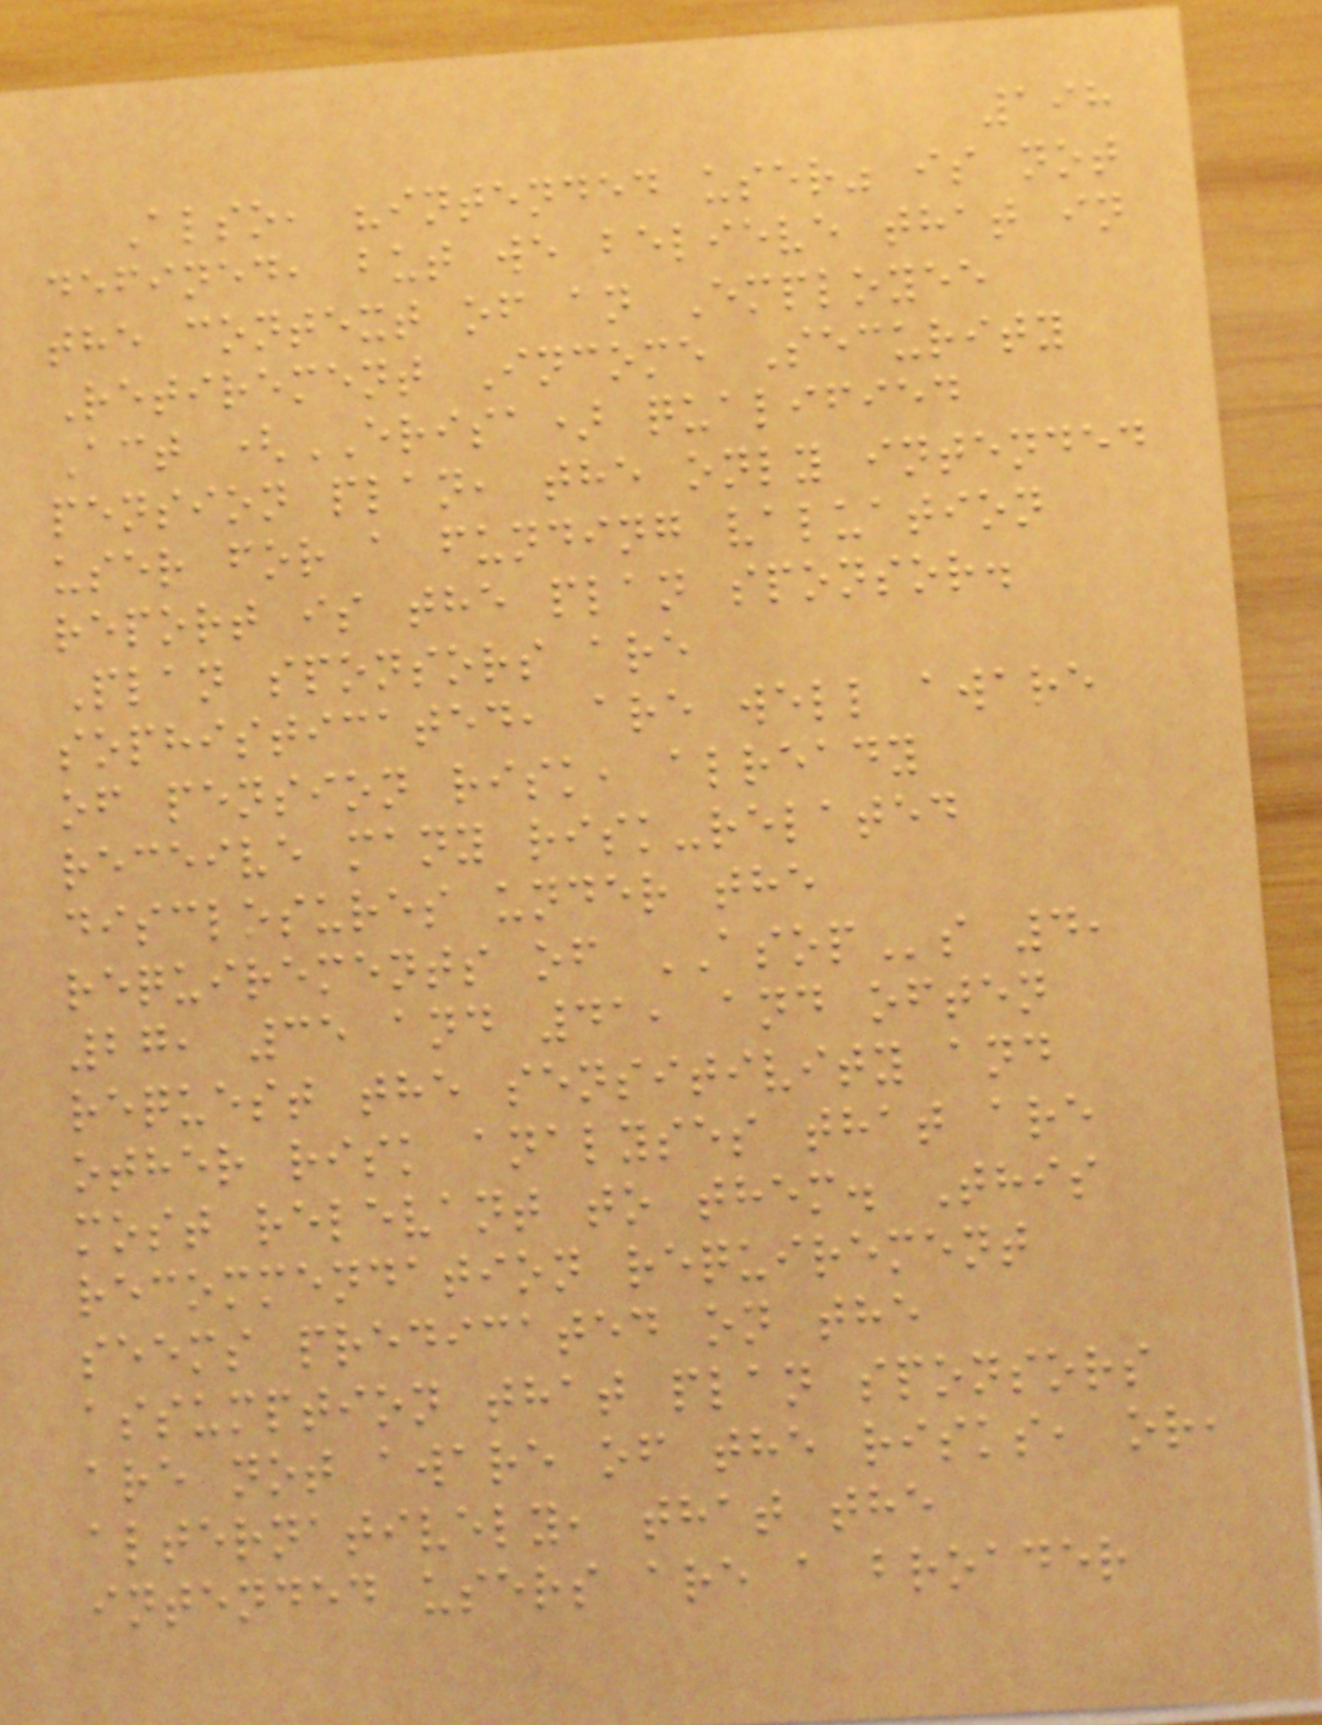198
Also, "intended user" is not
defined, but we believe that in
the context of an Employee
Retirement Income Security
Act (ERISA) qualified
pension plan, the only intended
user for a funding valuation
report is the plan sponsor.
Plan sponsors are
sophisticated, are well aware
of pension risk, already
receive many risk-related
disclosures under the
requirements of ASOPs 4,
27, 35 and 41, and often
request the sensitivity and
other risk analyses that are
most relevant to them. This
recommendation requirement
seems predicated on the
assumption that plan sponsors
are not aware of the risks, or,
alternatively, that the
intended users are a broader
